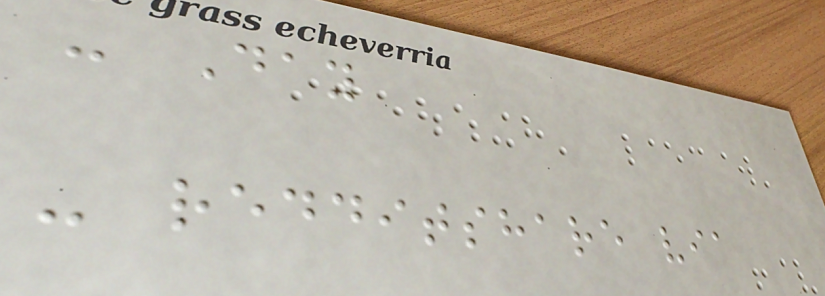- Day
- redditshare via
